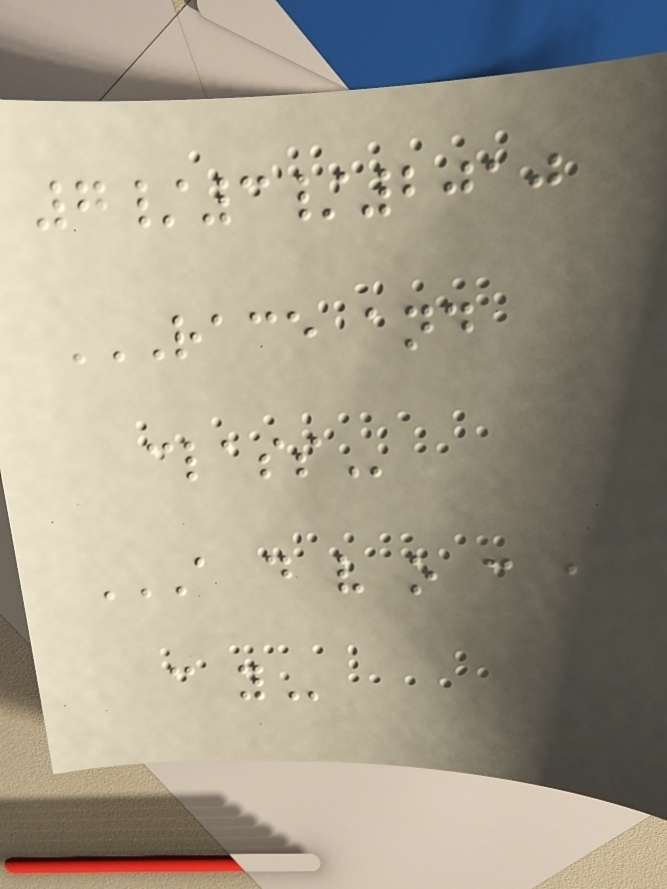7/3/2010
RACE AND
CLASS
A D V O C A
C Y
